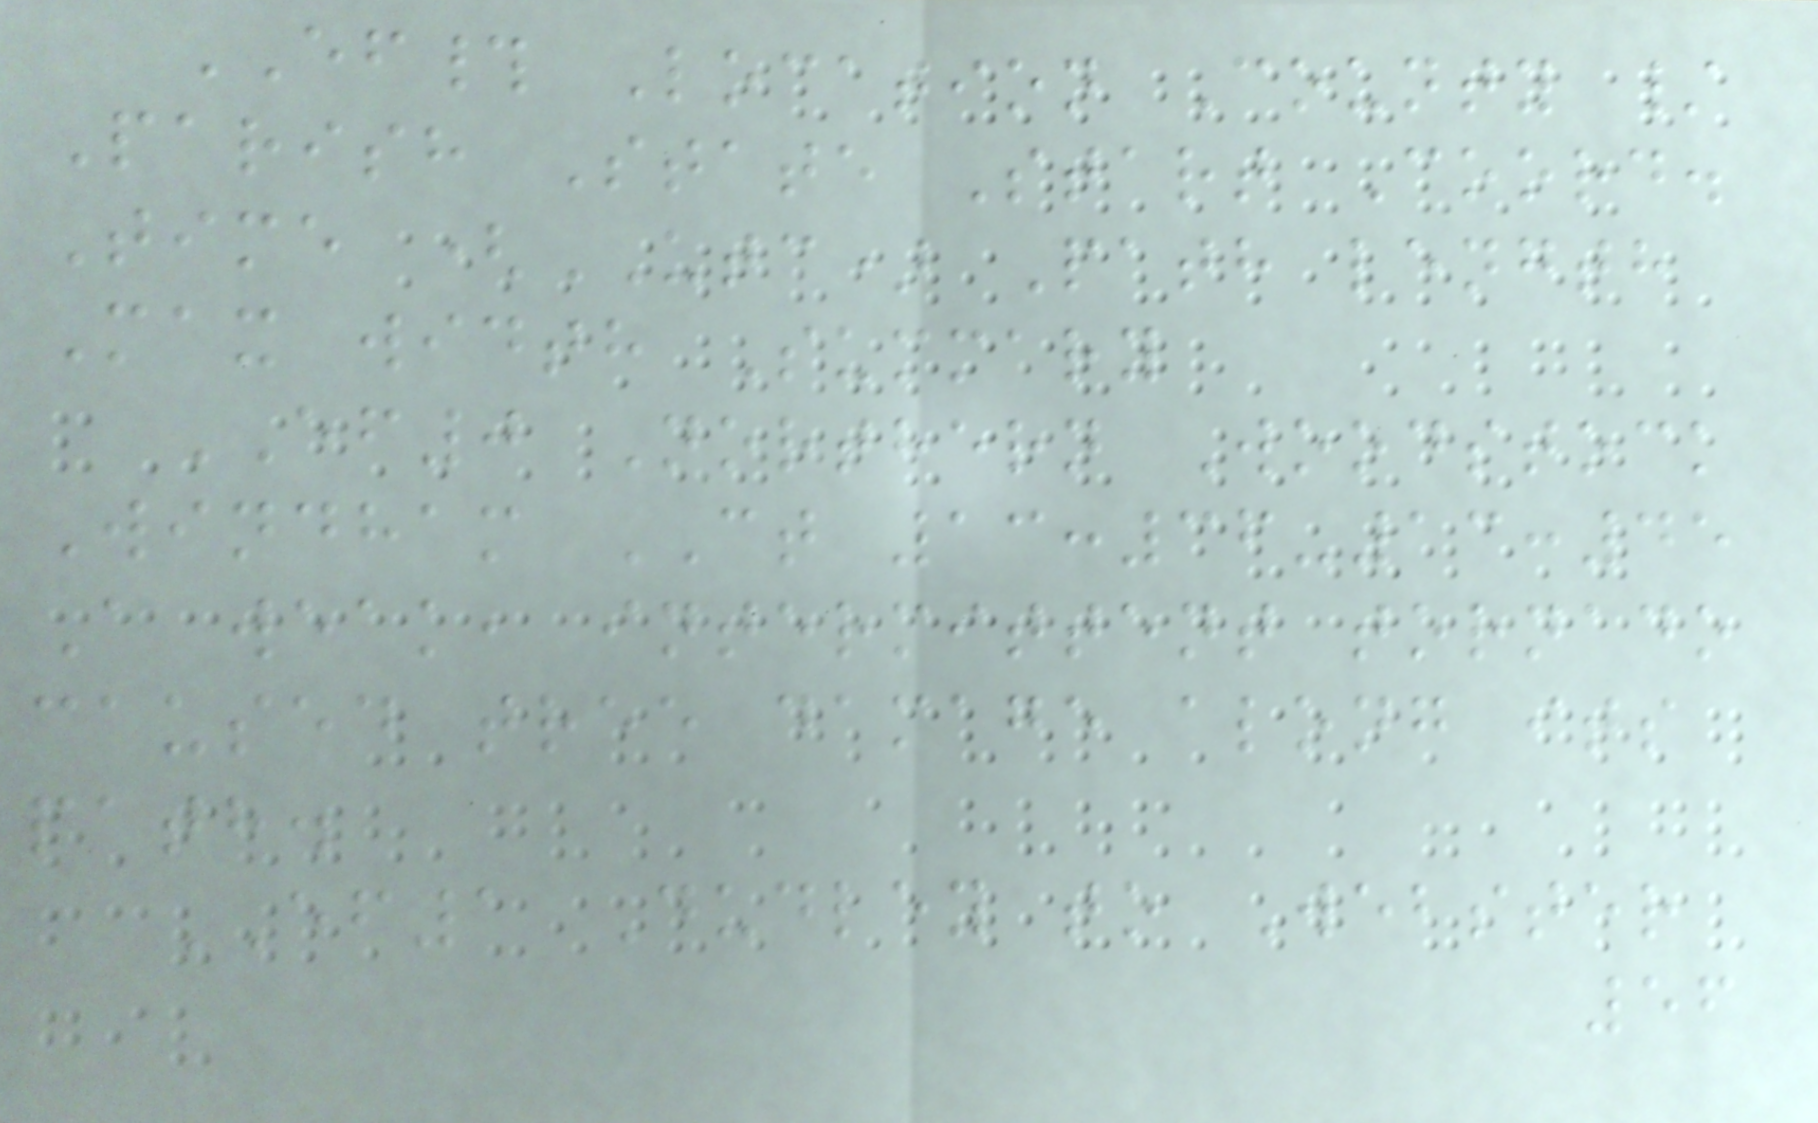EF# Location County /
Parish State Start Coord.
Time (UTC) Path length
Max width Summary
EF0 Northern Woodstock
Windham CT 13:36-13:45
A weak, intermittent tornado
caused tree damage along its
path.
EF1 Dudley to Webster
56
